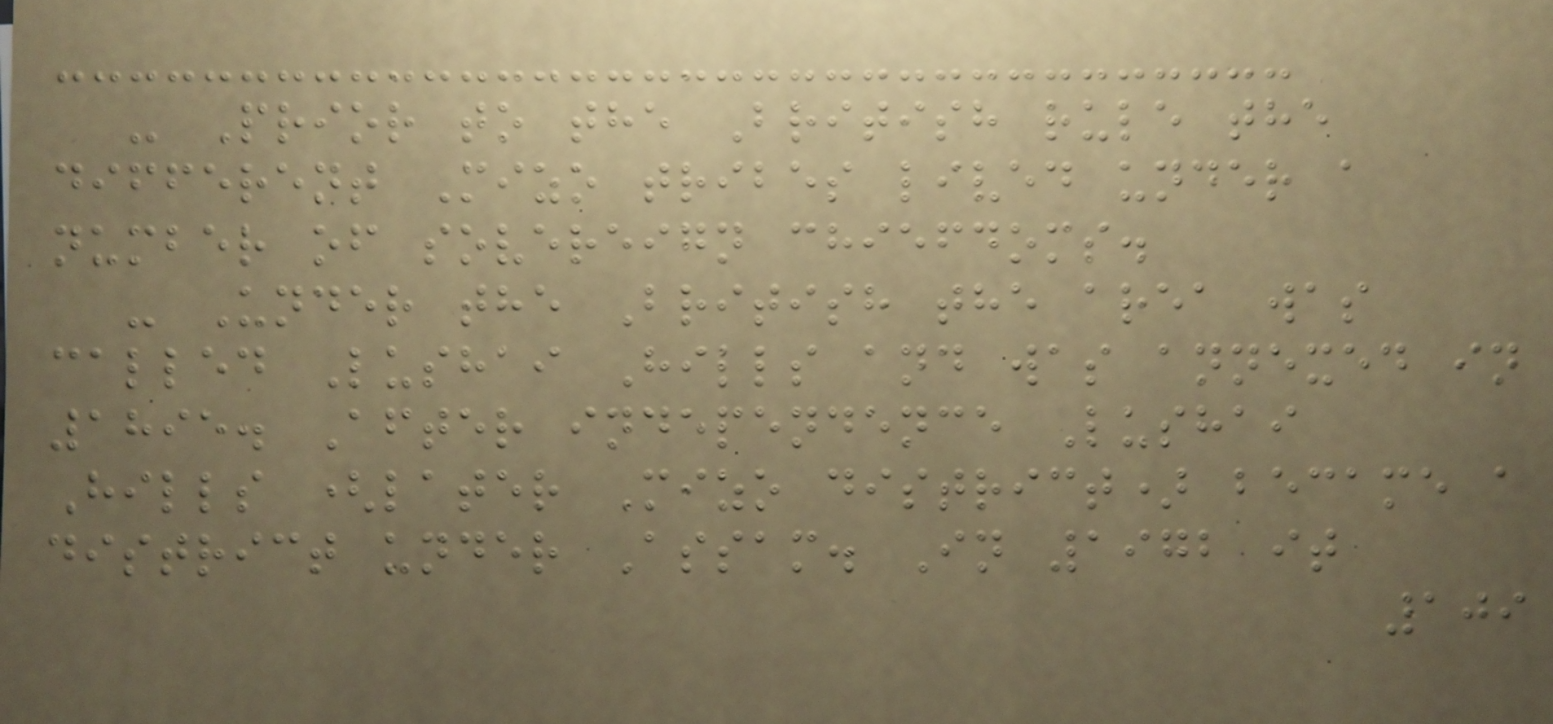- Prior to the British rule the
different Mizo tribes lived under a
number of sovereign chiefdoms.
- Under the British the area was
called Lushai Hills and was annexed in
1895. After independence Lushai
Hills (later Mizo district) became a
district under Assam. In 1972 it
109
